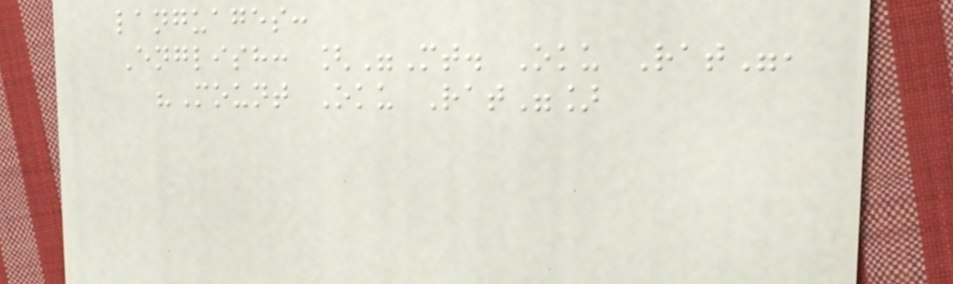languages:
English: ["Mt. Oku Rat",
"Mount Oku Rat"]
